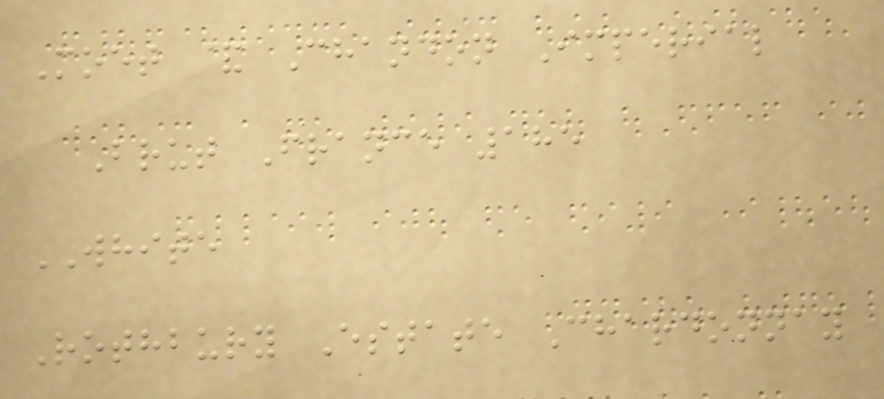Moet & Chandon Imperial
Brut France 185
WHITE
Rothbury Estate Chardonnay
